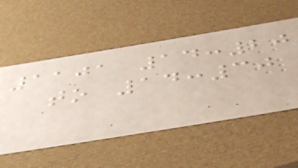1101 14:20
to 14:30
